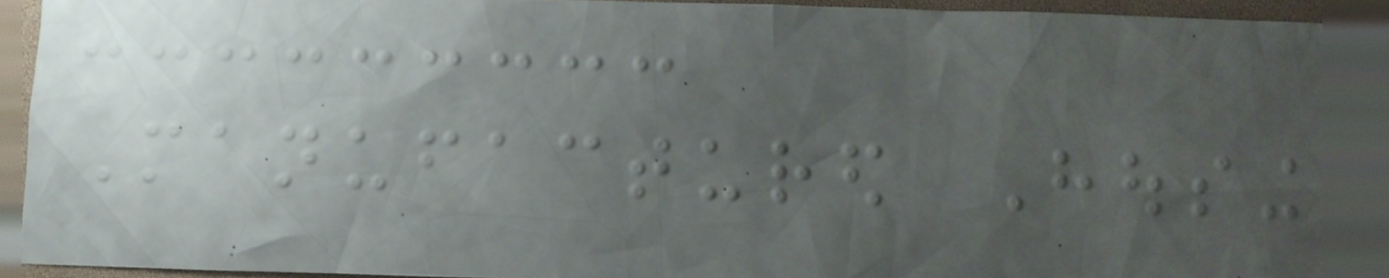Manufactured Housing
